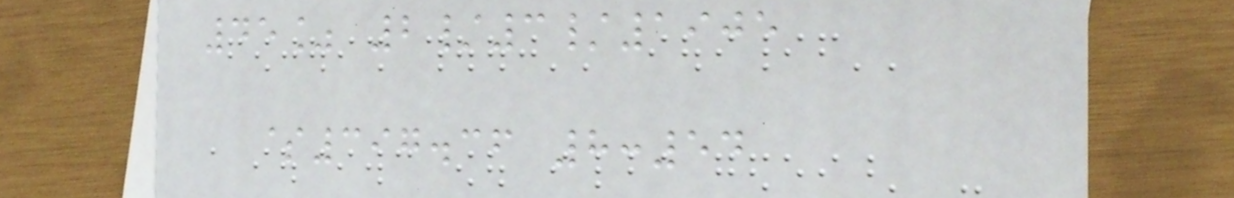45% 2/3/1905
$397.36 8:54
